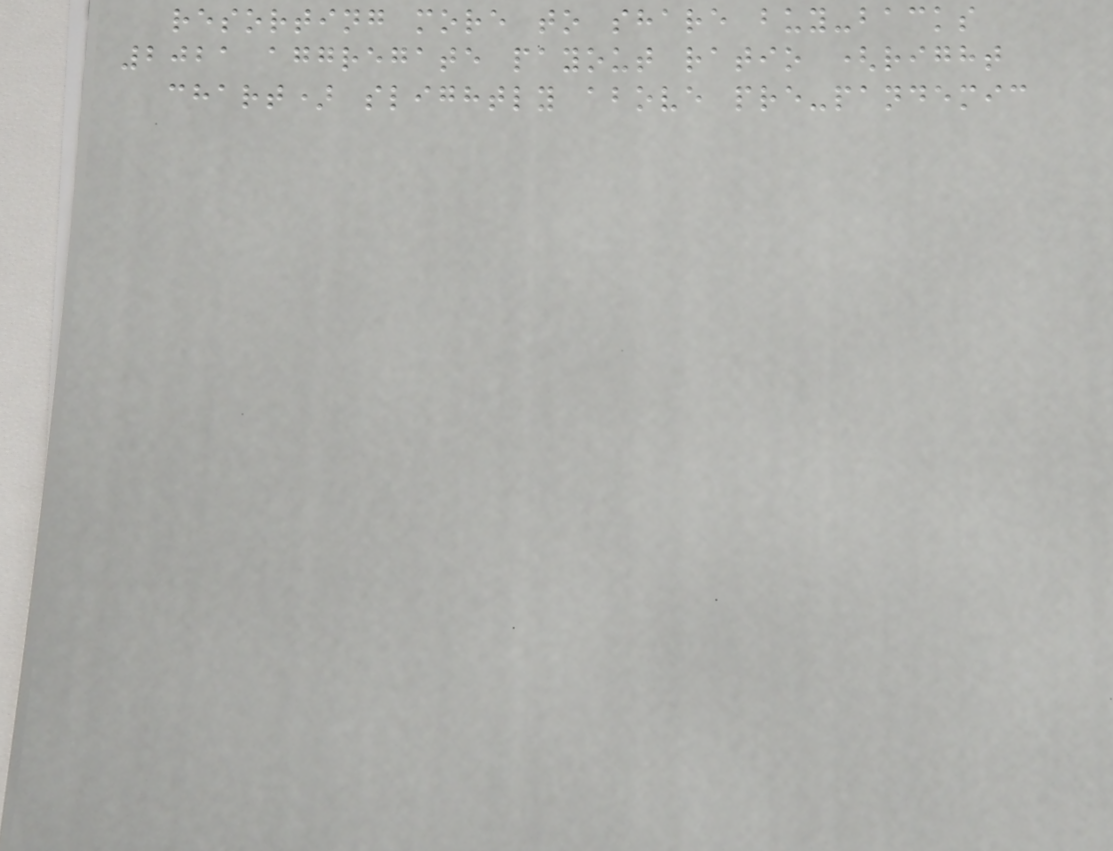resorting more to share buy-backs
2021 aggregate payout ratio (right
chart) slightly above pre-pandemic
